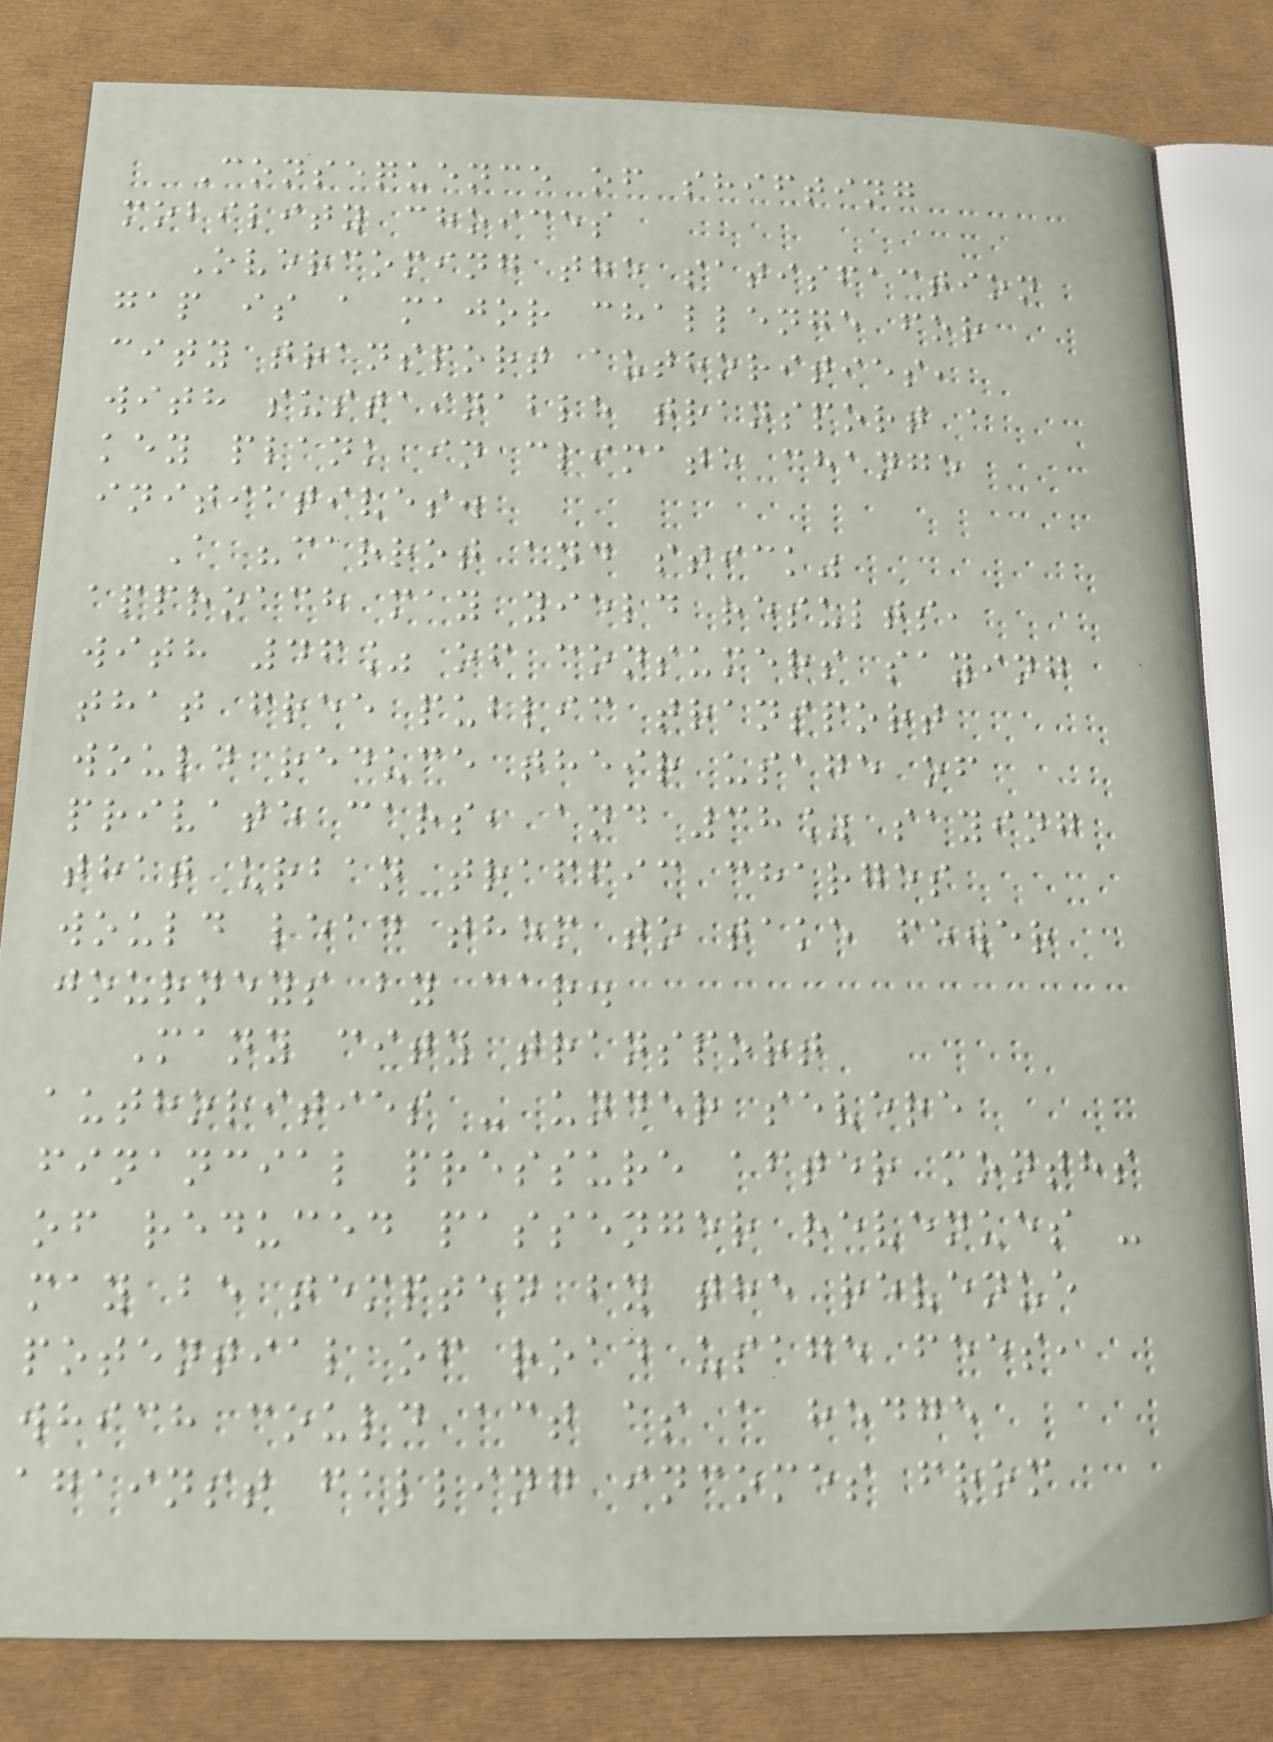Consequence of shifting
mobility choices
Overcoming the satisfaction
gap is a major challenge for
city transport authorities,
with sustainable transport a
key plank in climate change
initiatives.
A "carrot and stick"
approach may yield results,
with 46% of consumers saying
that free public transport
would reduce their usage of
private cars, and 38% saying
that urban traffic charges
would lead them to take fewer
journeys by car.
Many city transport
authorities - under severe
financial pressure after months
of reduced passenger revenues -
may be tempted by the revenue
potential of road usage fees,
which could act as a hedge
against falling incomes from
